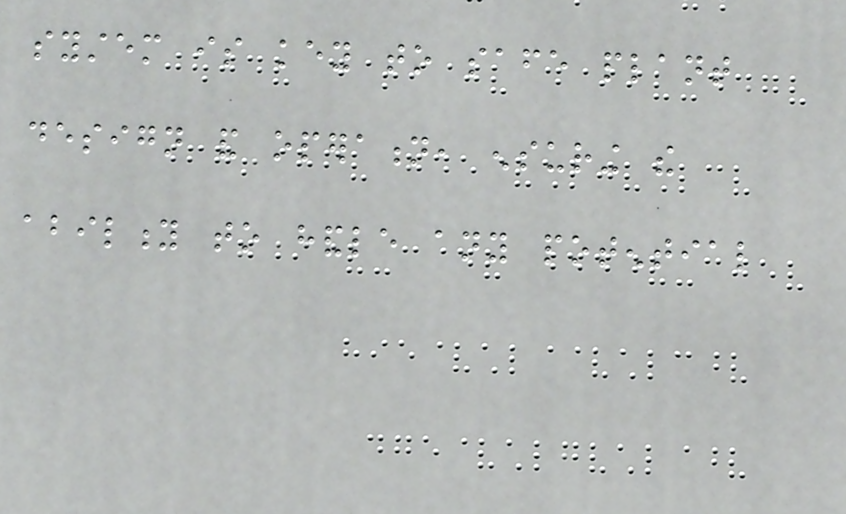system is key to safe plant
design and operation, ensuring the
ability to handle any potential
